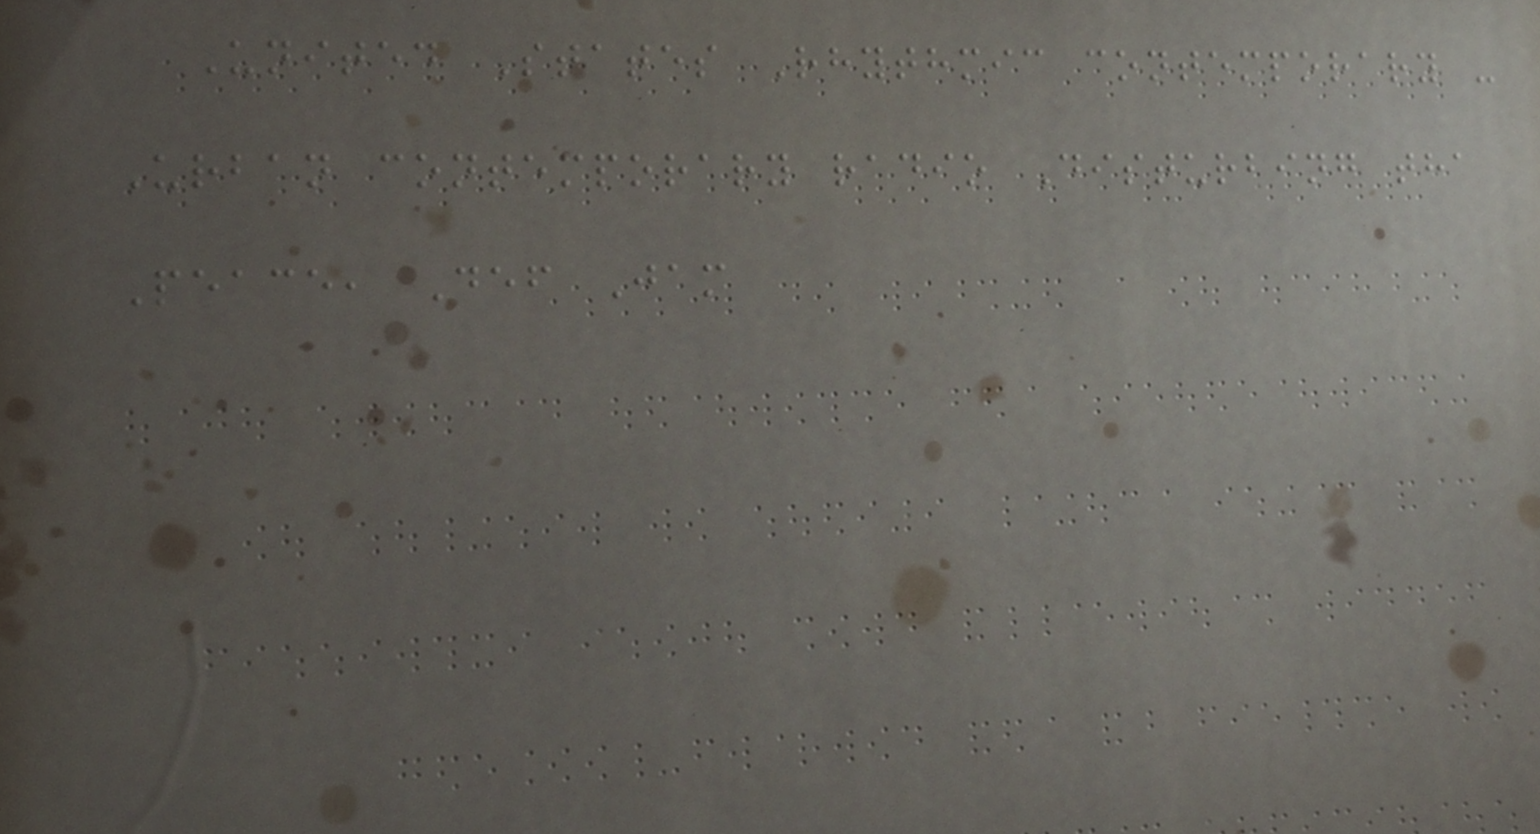United States Rhythmic contemporary -
Urban contemporary radio Disturbing tha
Peace, Def Jam
